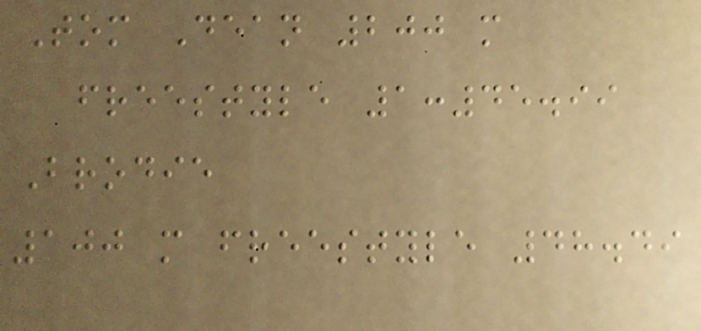Tom Dean 200 m
freestyle 1:45.99
Brodie
100 m freestyle 48.49
